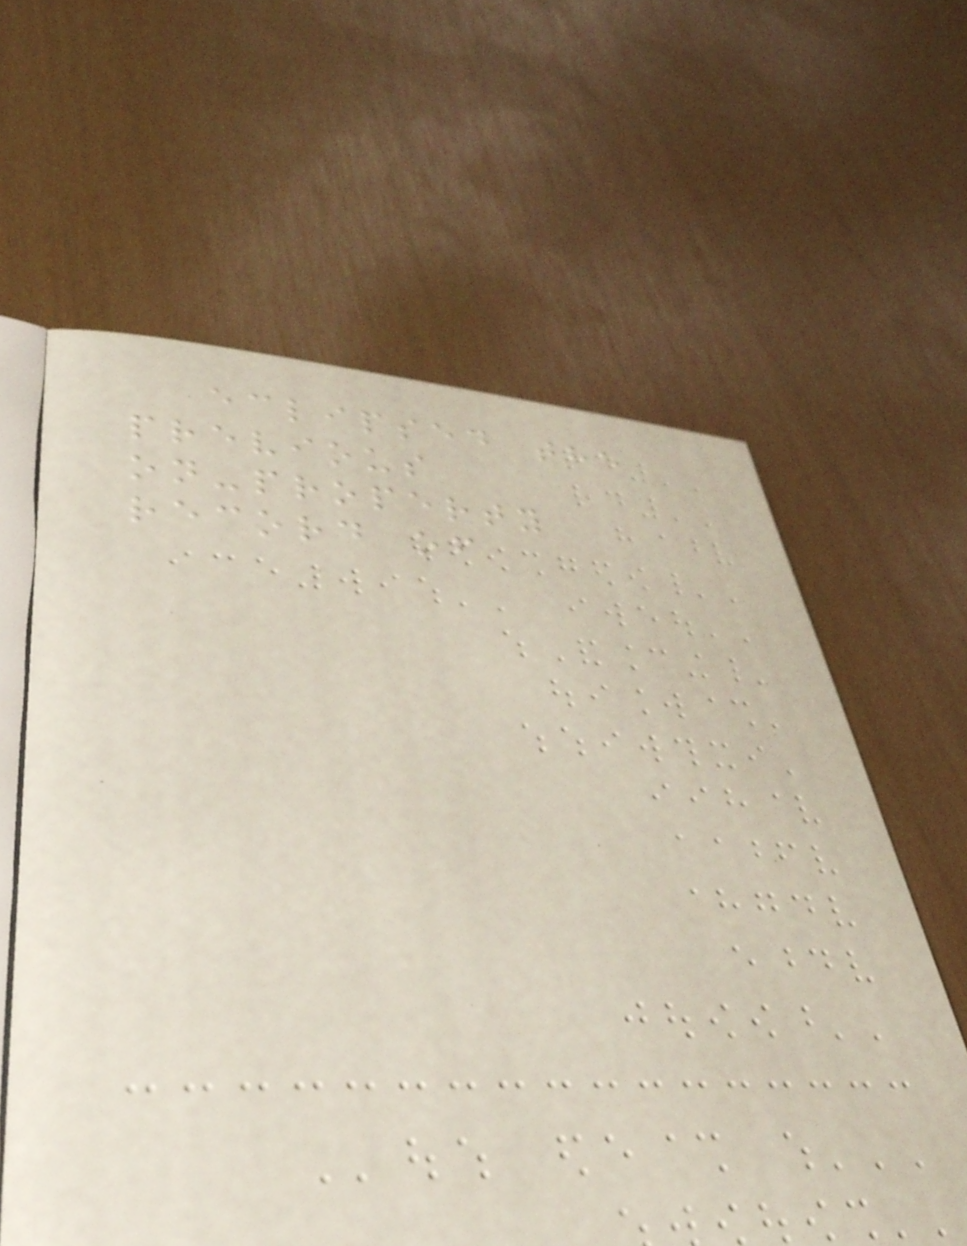eclipsed the
previous
on-property
record of
